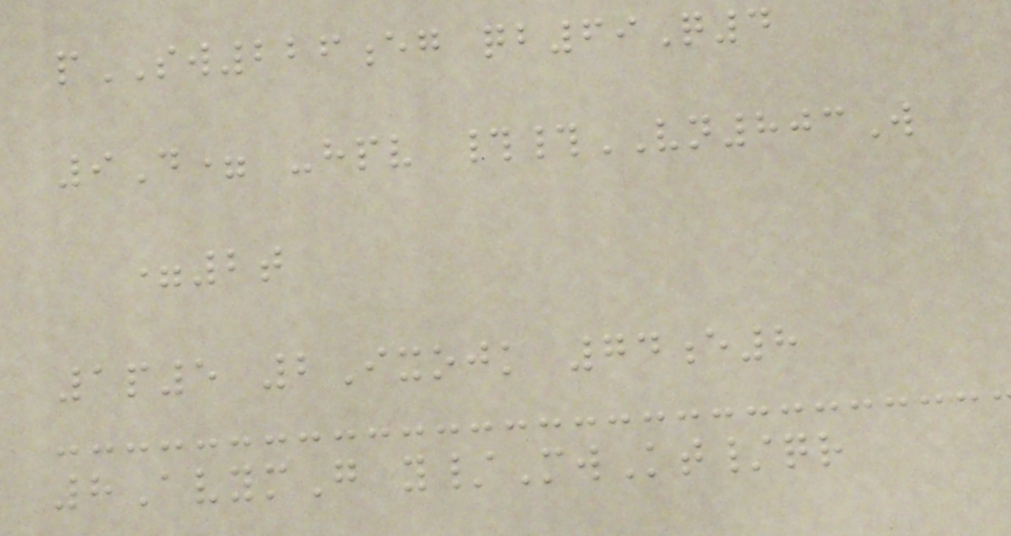pSW226eg qb69Q4
9D= -hpv ##VN803W
=2t
1p5 2Ixojk 74e8
8AvymG y/MwKt/qr
